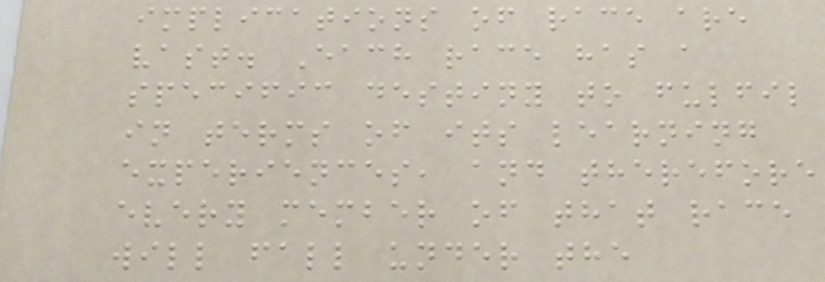implications of race are
vast. Each race has a
specific destiny to fulfil
in terms of its learning
experiences, and therefore
every member of that race
will fall under the
